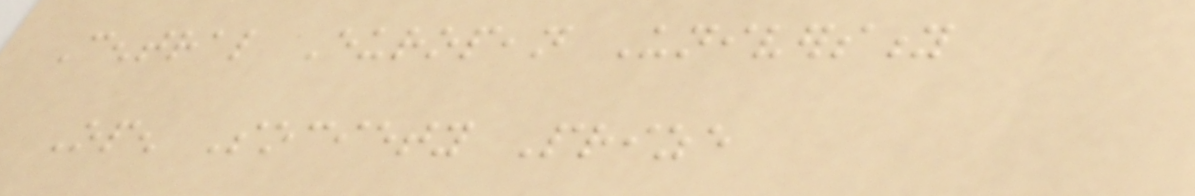Central European University
Open Society Prize
